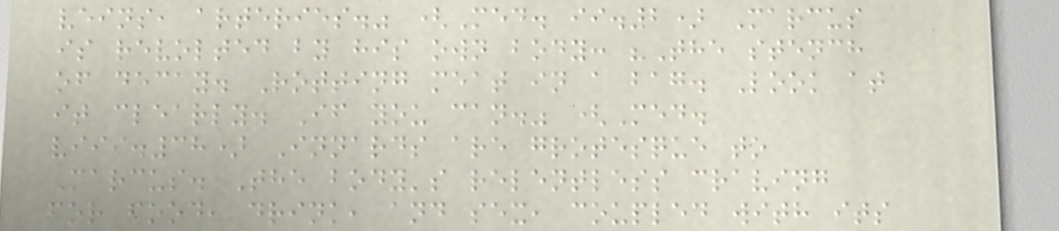veins, arteries." (Med. ii.2) Marcus
is revolted by his own body: "The stench
of decay. Rotting meat in a bag. Look at
it clearly. If you can." (Med.
viii.38) Innards are grotesque to
Marcus. The body's relentless craving
for food, drink, and sex, coupled with its
